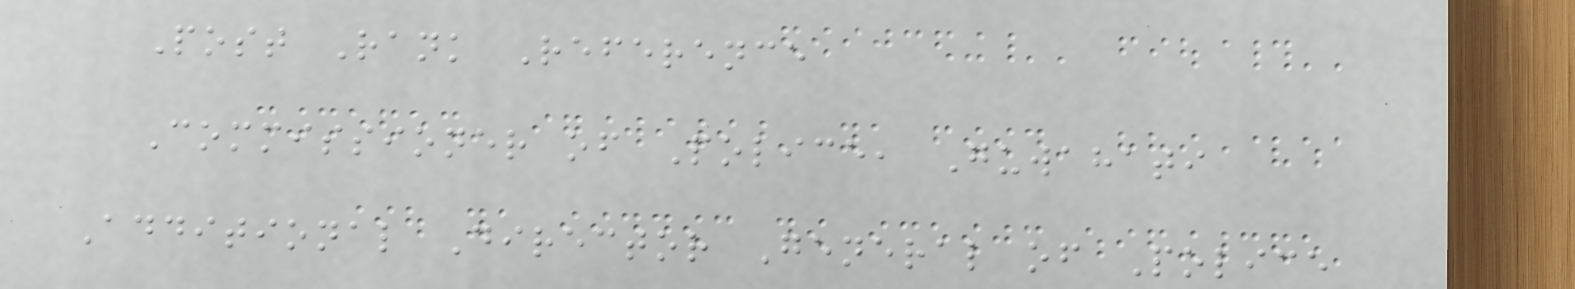Post Rank Reference
Commissioner of Police, Guwahati
Additional Director General of Police
